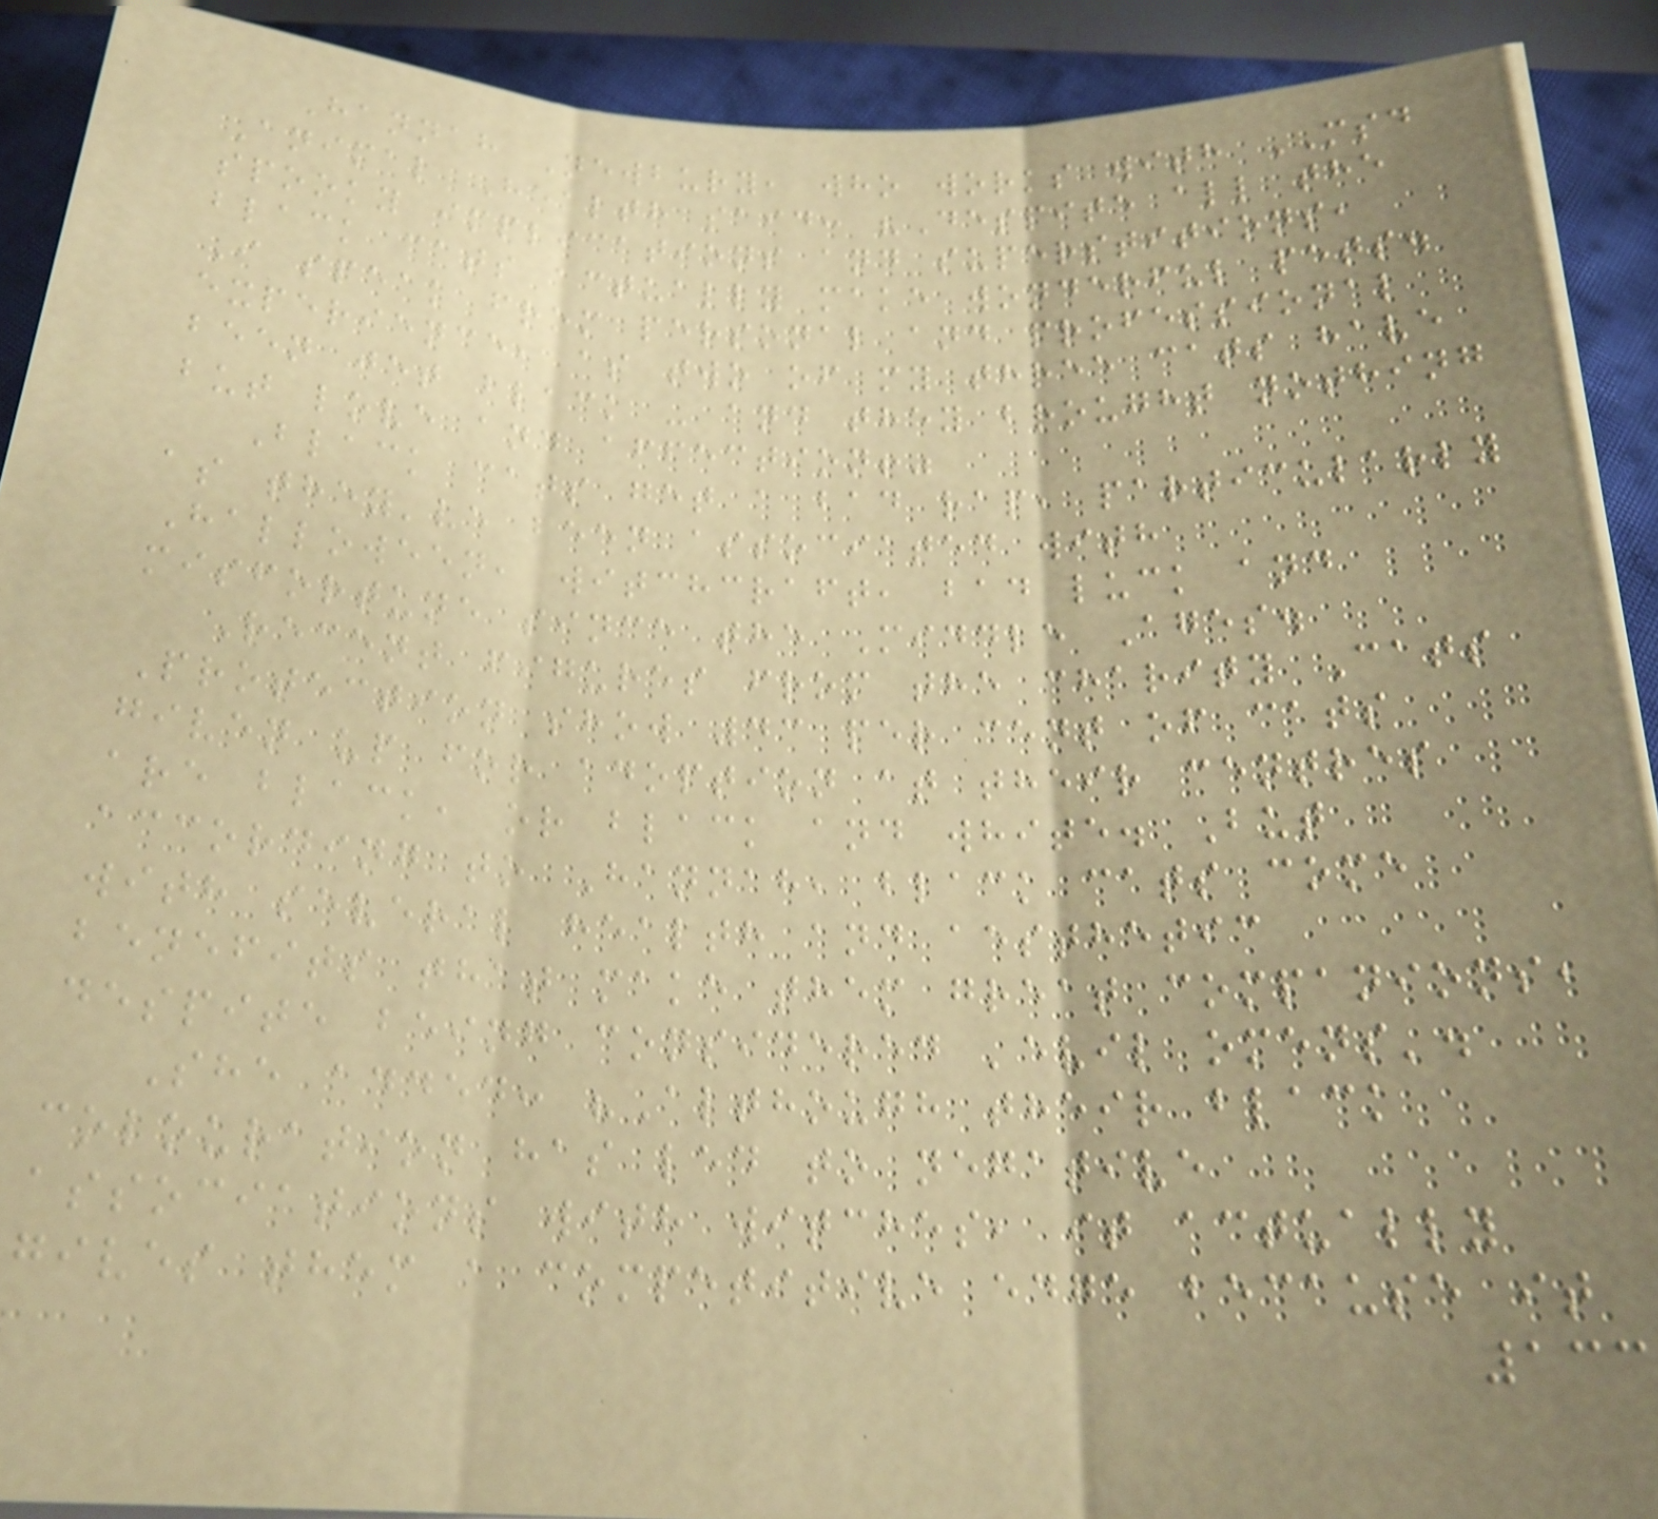Hannah Newbury, who works with MSD
Animal Health said: "Despite all the
spooky implications and superstitions,
black cats actually make wonderful pets.
I speak from personal and professional
experience, as two of my three cats have
been jet black - and they brought nothing
but love and affection!"
Black cats get a bad rap, particularly
as they've been associated with
Halloween, witchcraft, bad luck and
misfortune since the Middle Ages.
Recent figures from the charity Cats
Protection show 43 per cent of cats
given up for adoption at their centres
are black, or black and white. But
according to Hannah, black cats come
with several health and aesthetic
benefits that make them great companions,
despite being considered 'evil omens'.
She added: "Although their black
colouration has led to negative
associations with witches, it actually
gives them a competitive edge because it
133
